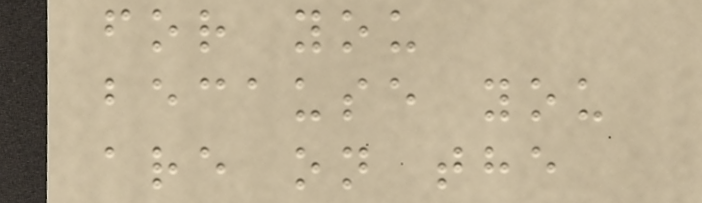for you
because you
are on the
